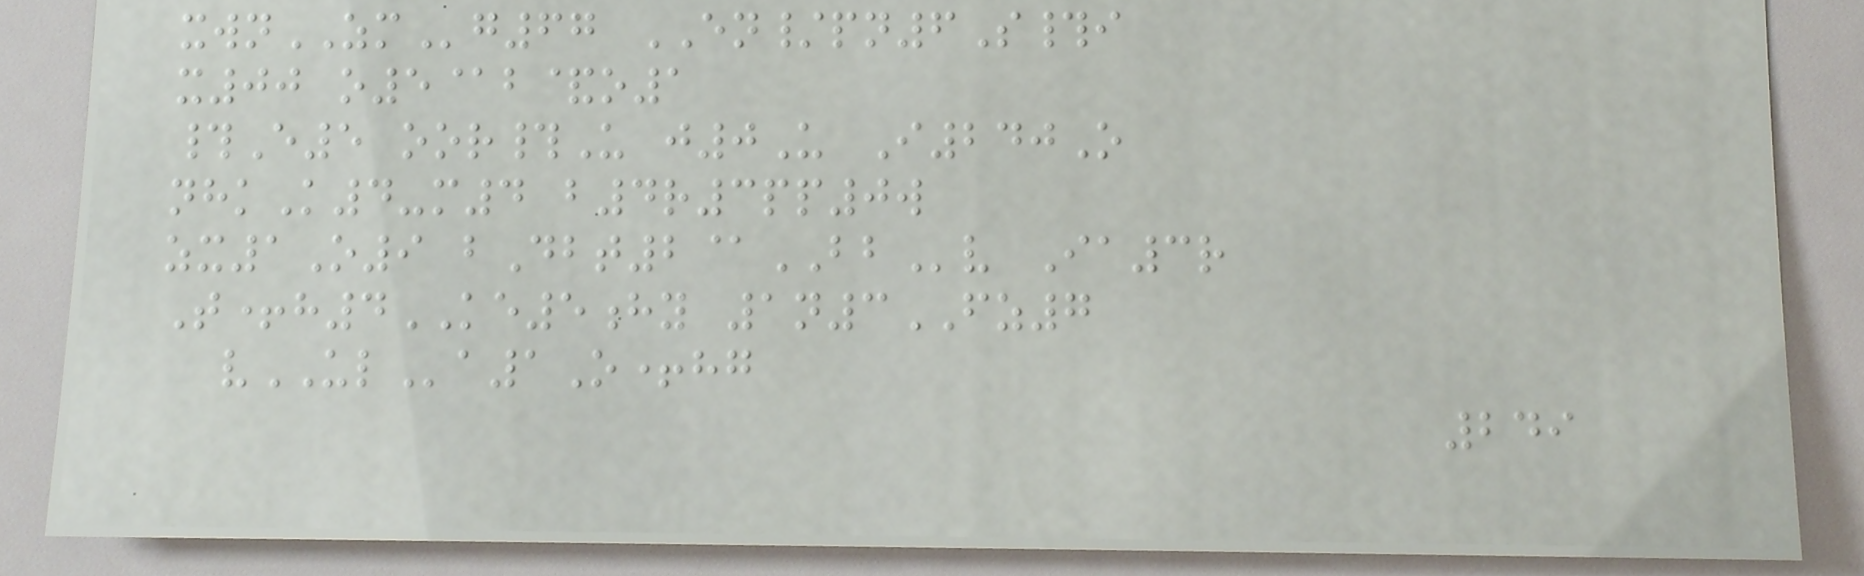xwnZMg67 EN/pn6S#i
x00 o5@b&o1
#E5 oor#U j0U I240O
nhkK4-m4 b4r3pp0w
zx1O9 bDbt2@BBv Ia3r
T+h4KE5hy 1n3FZ7
vULa1O+hg
249
